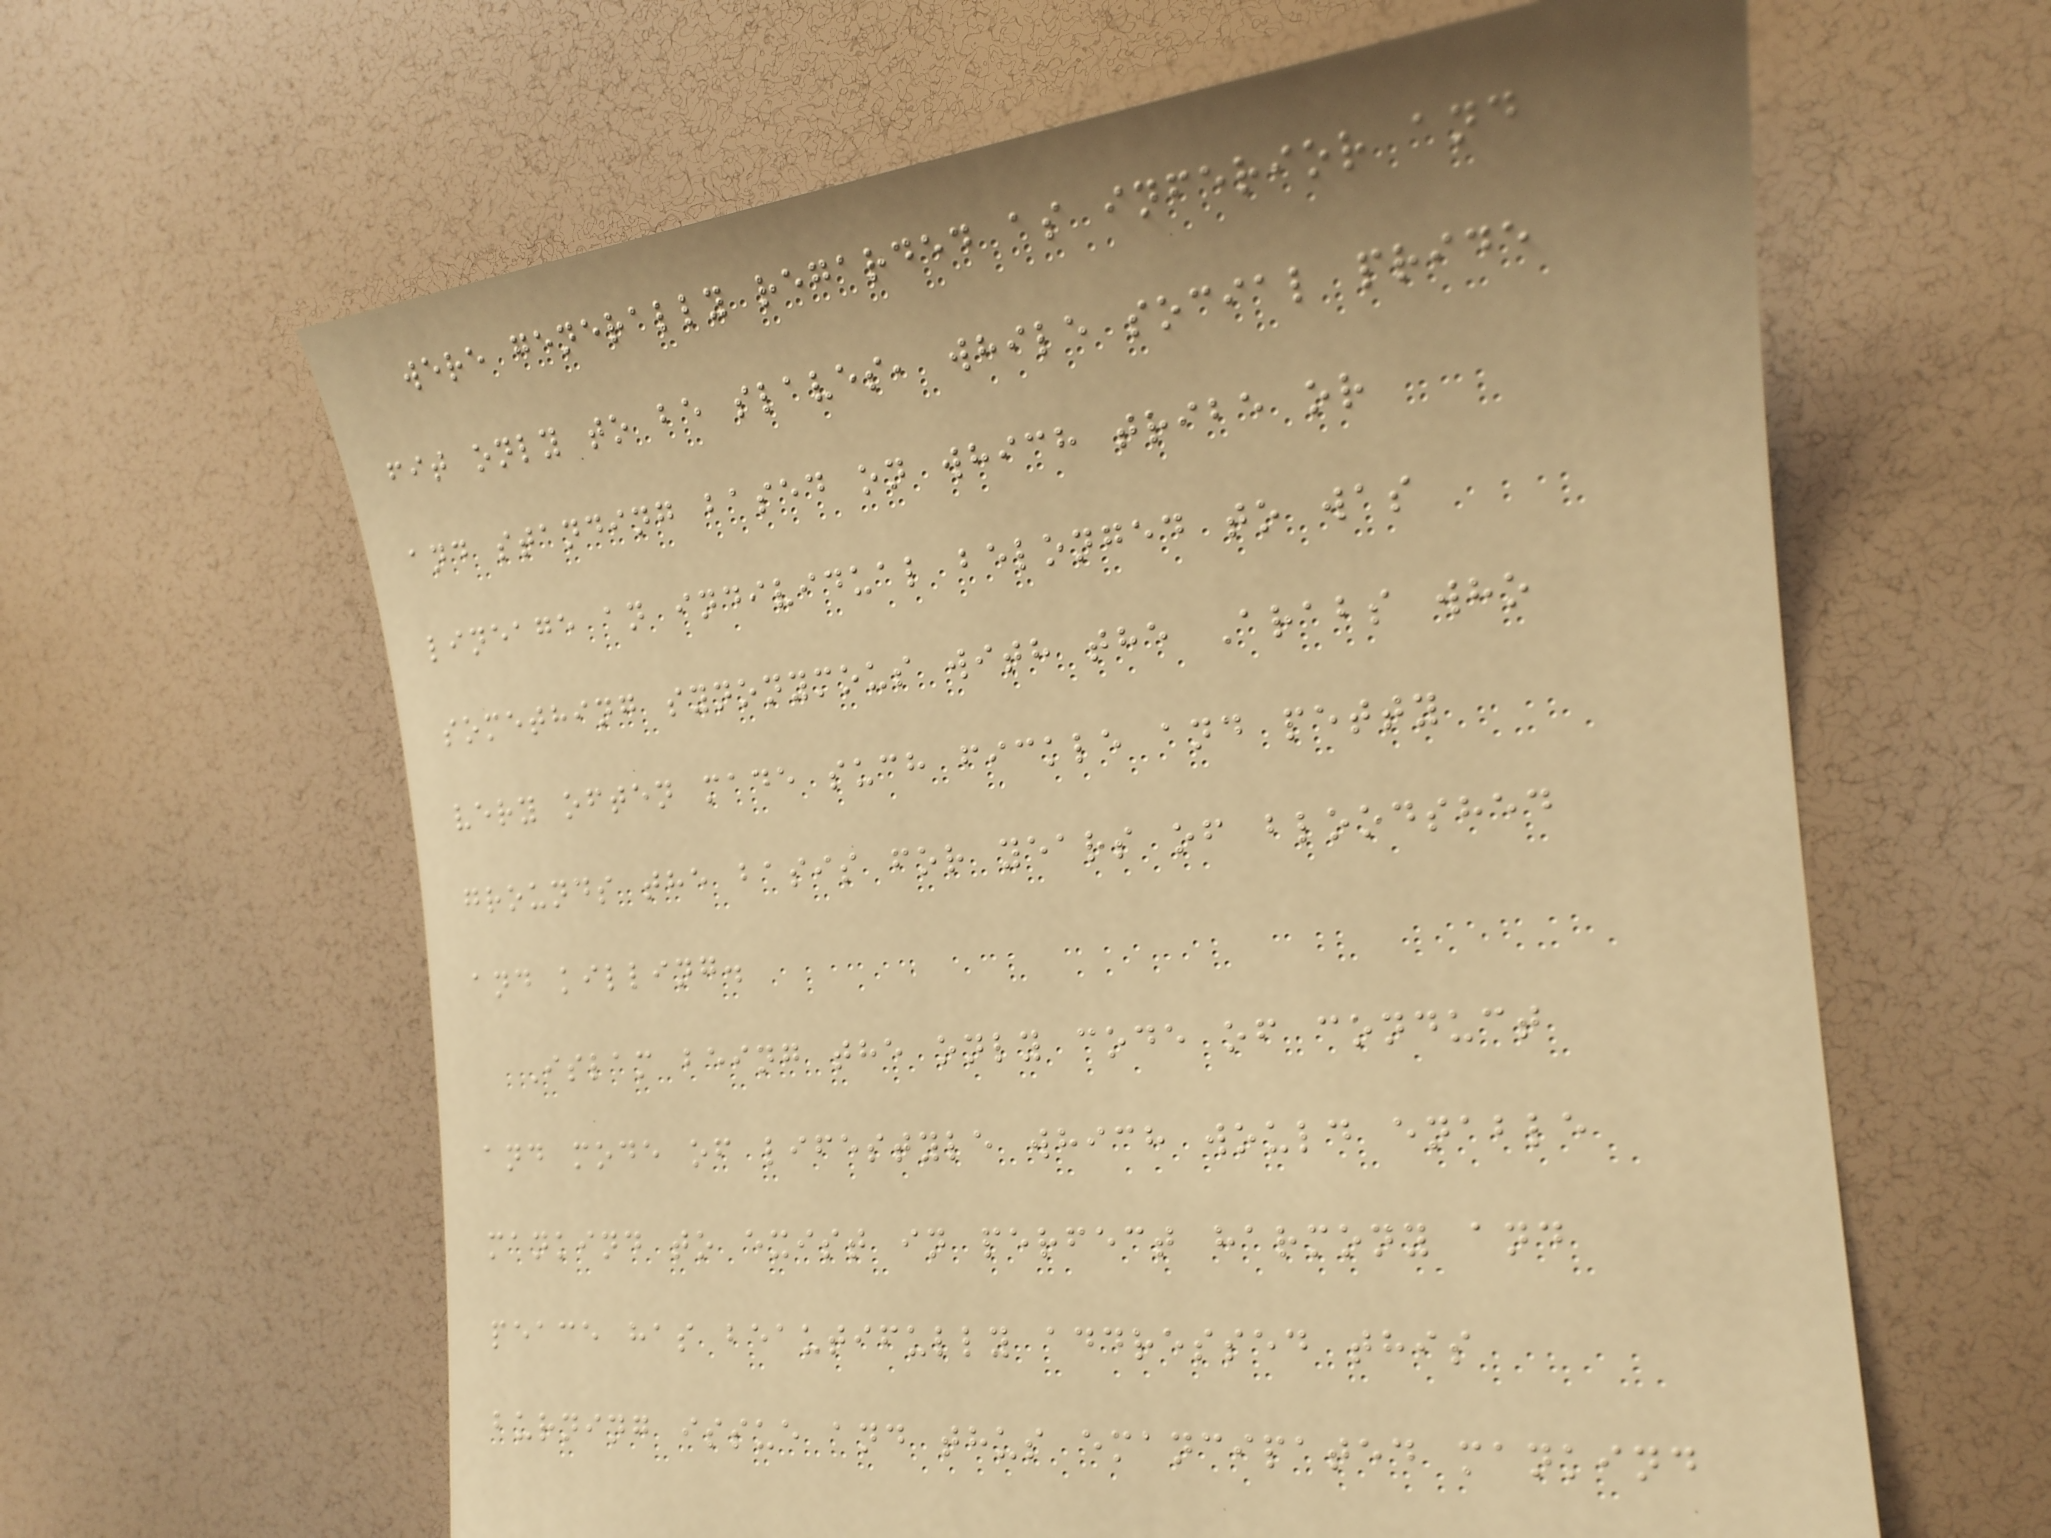were generally regarded as inferior and
fit only to be slaves, while social pride
and standing based on which tribe or
lineage an individual belonged to was
something synonymous with the Arabs who
very often made such fickle and petty
grounds the basis for years of bloodshed
and killing.
Islam being the only code of conduct
and mode of lifestyle which would enable
mankind to exist in perfect harmony and
peace has beautifully addressed this
burning issue and thus emancipated mankind
